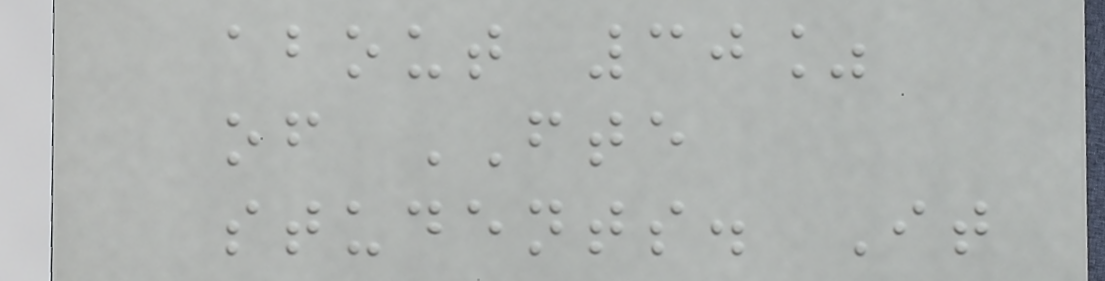about 30%
of FTE
students. It
